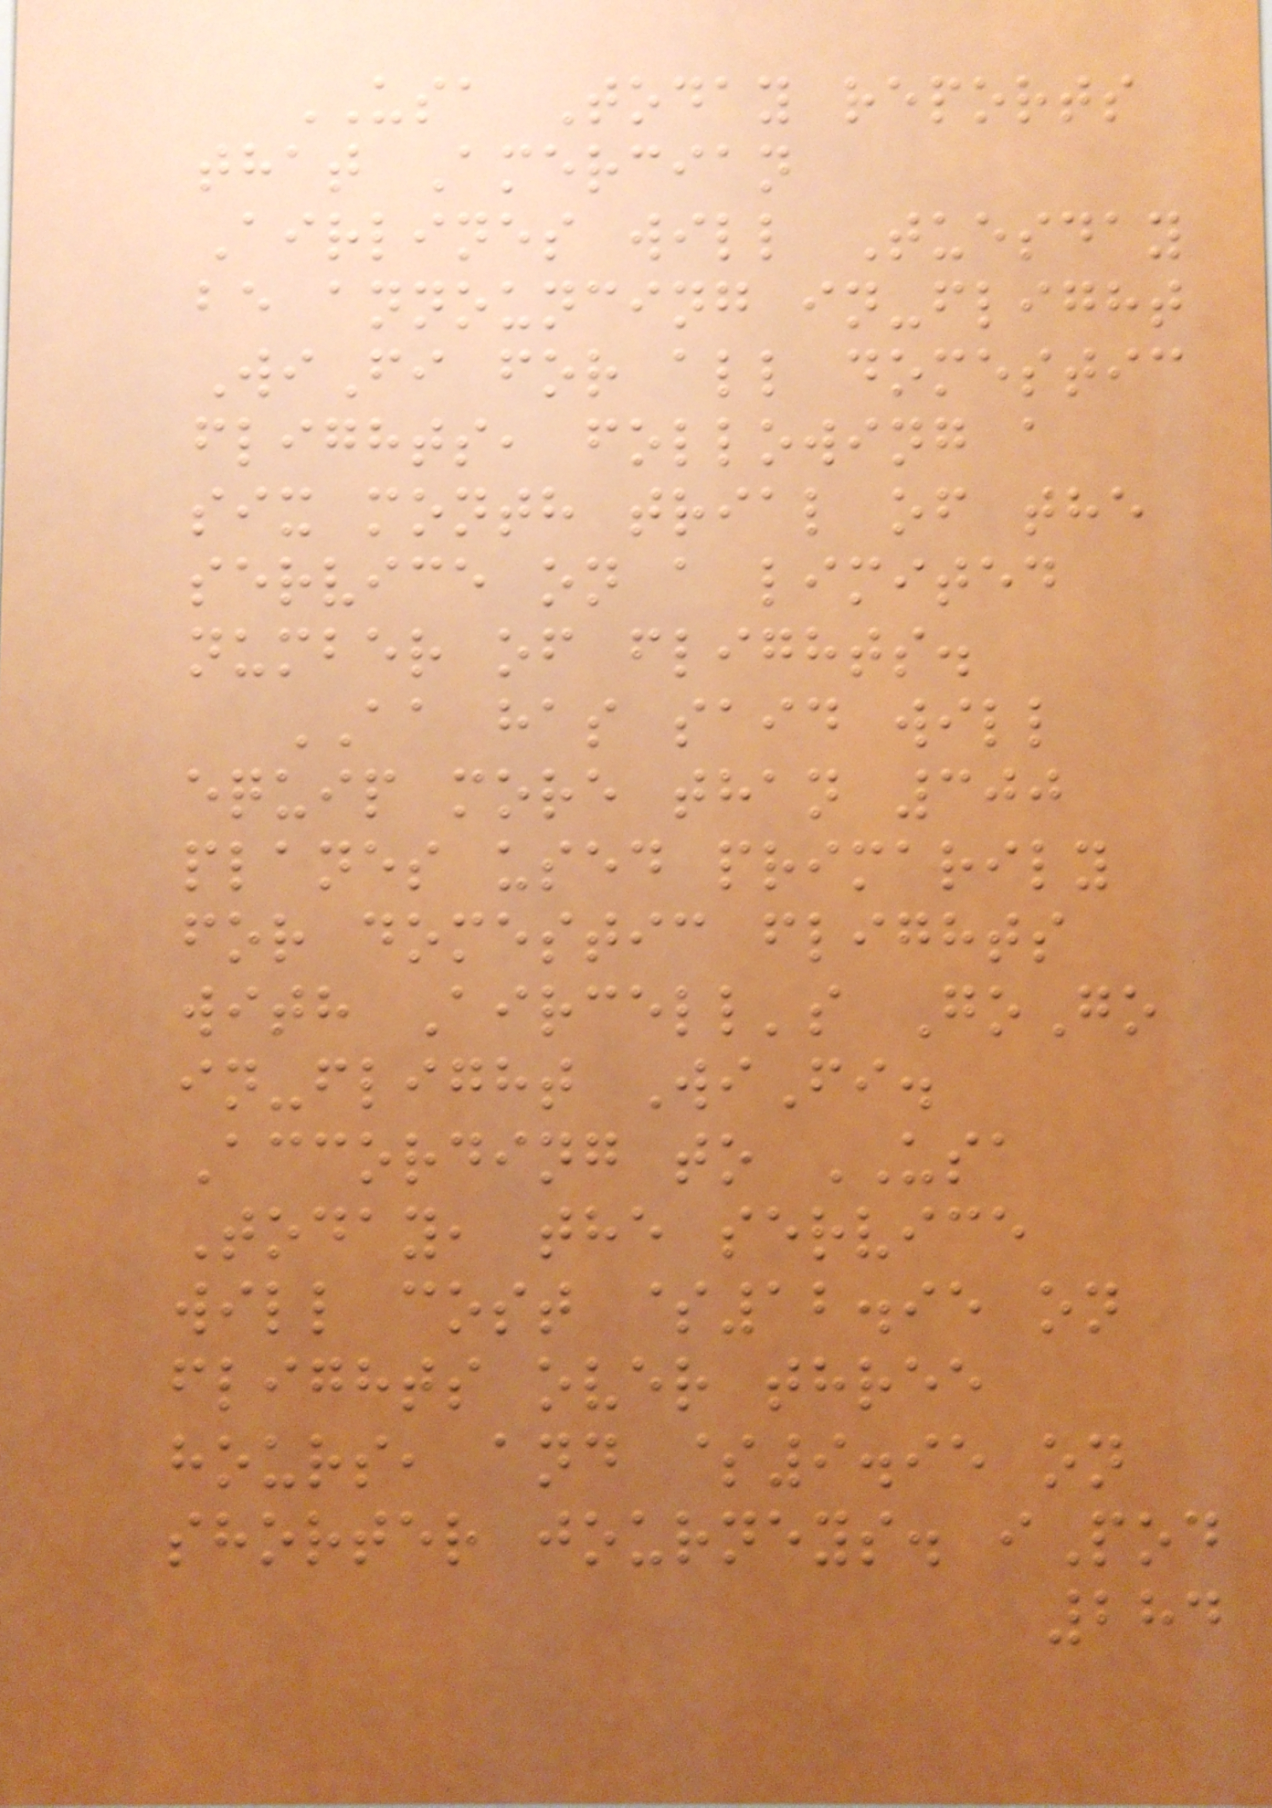USA Today reports
that Amercian
Airlines will Tuesday
be announcing in-flight
WiFi for all domestic
flights, following a
six month trial of the
service on a limited
number of flights.
AA has said will
equip more than 300
planes used primarily
for domestic flights
with Aircell's GoGo
in-flight WiFi.
According to USA
Today, the service
will cost $12.95 on
flights over three
hours, and $9.95 on
shorter journeys. iPod
284
